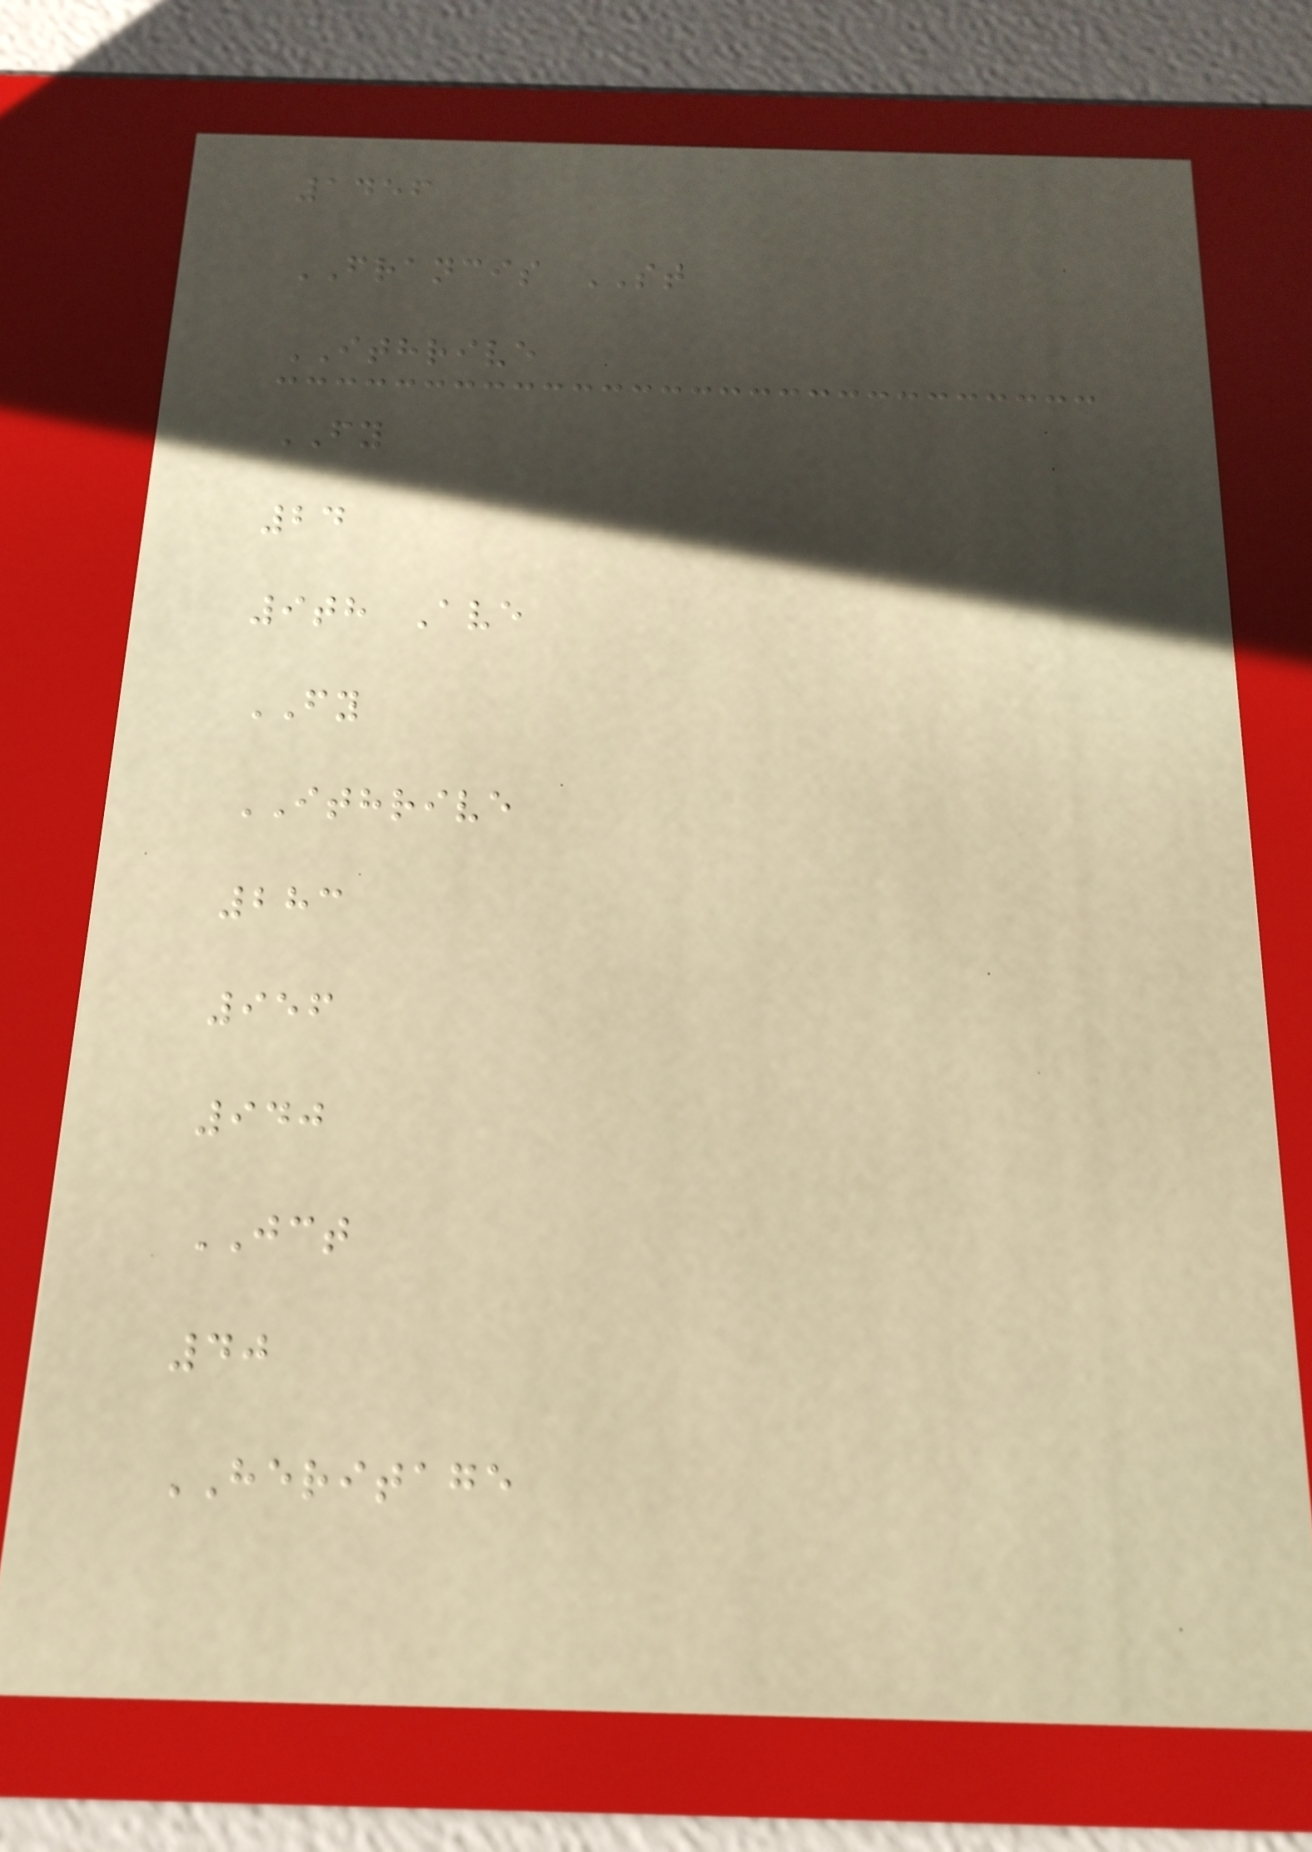1456
FRANCIS ST
ITHRIVE
FY
24
9th Ave
FY
ITHRIVE
283
956
940
JCT
40
HERITAGE
